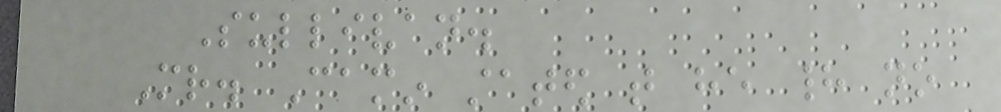Sullivan.
Mr. Camin stated that he had no
